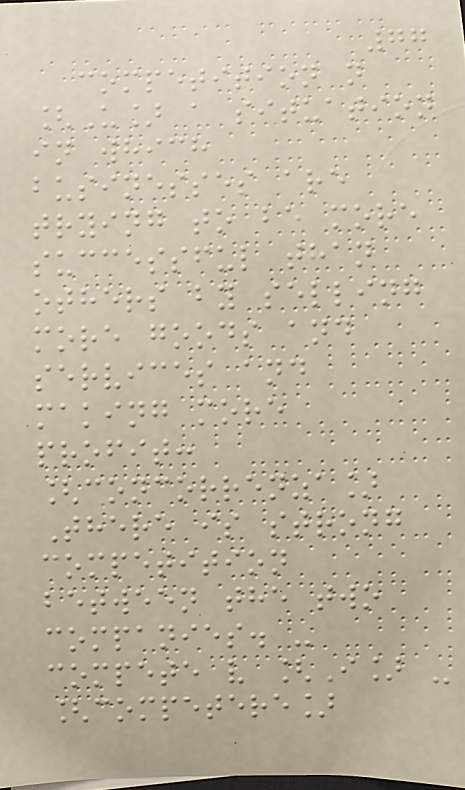77
competition n
[U] a situation
in which
businesses are
trying to be more
successful than
others by selling
more goods and
services and
making more
profit:
[concorrenza]
There is strong
competition
between the two
companies. -
compete v [I] -
[competere]
